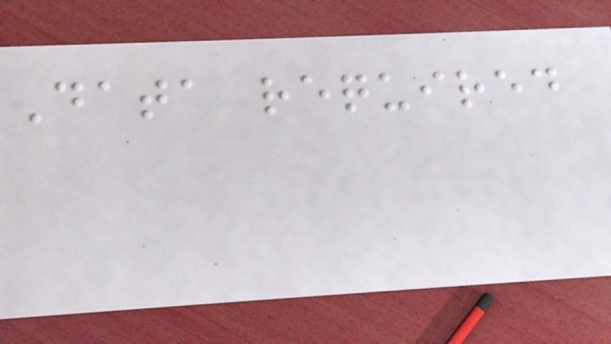Data required
